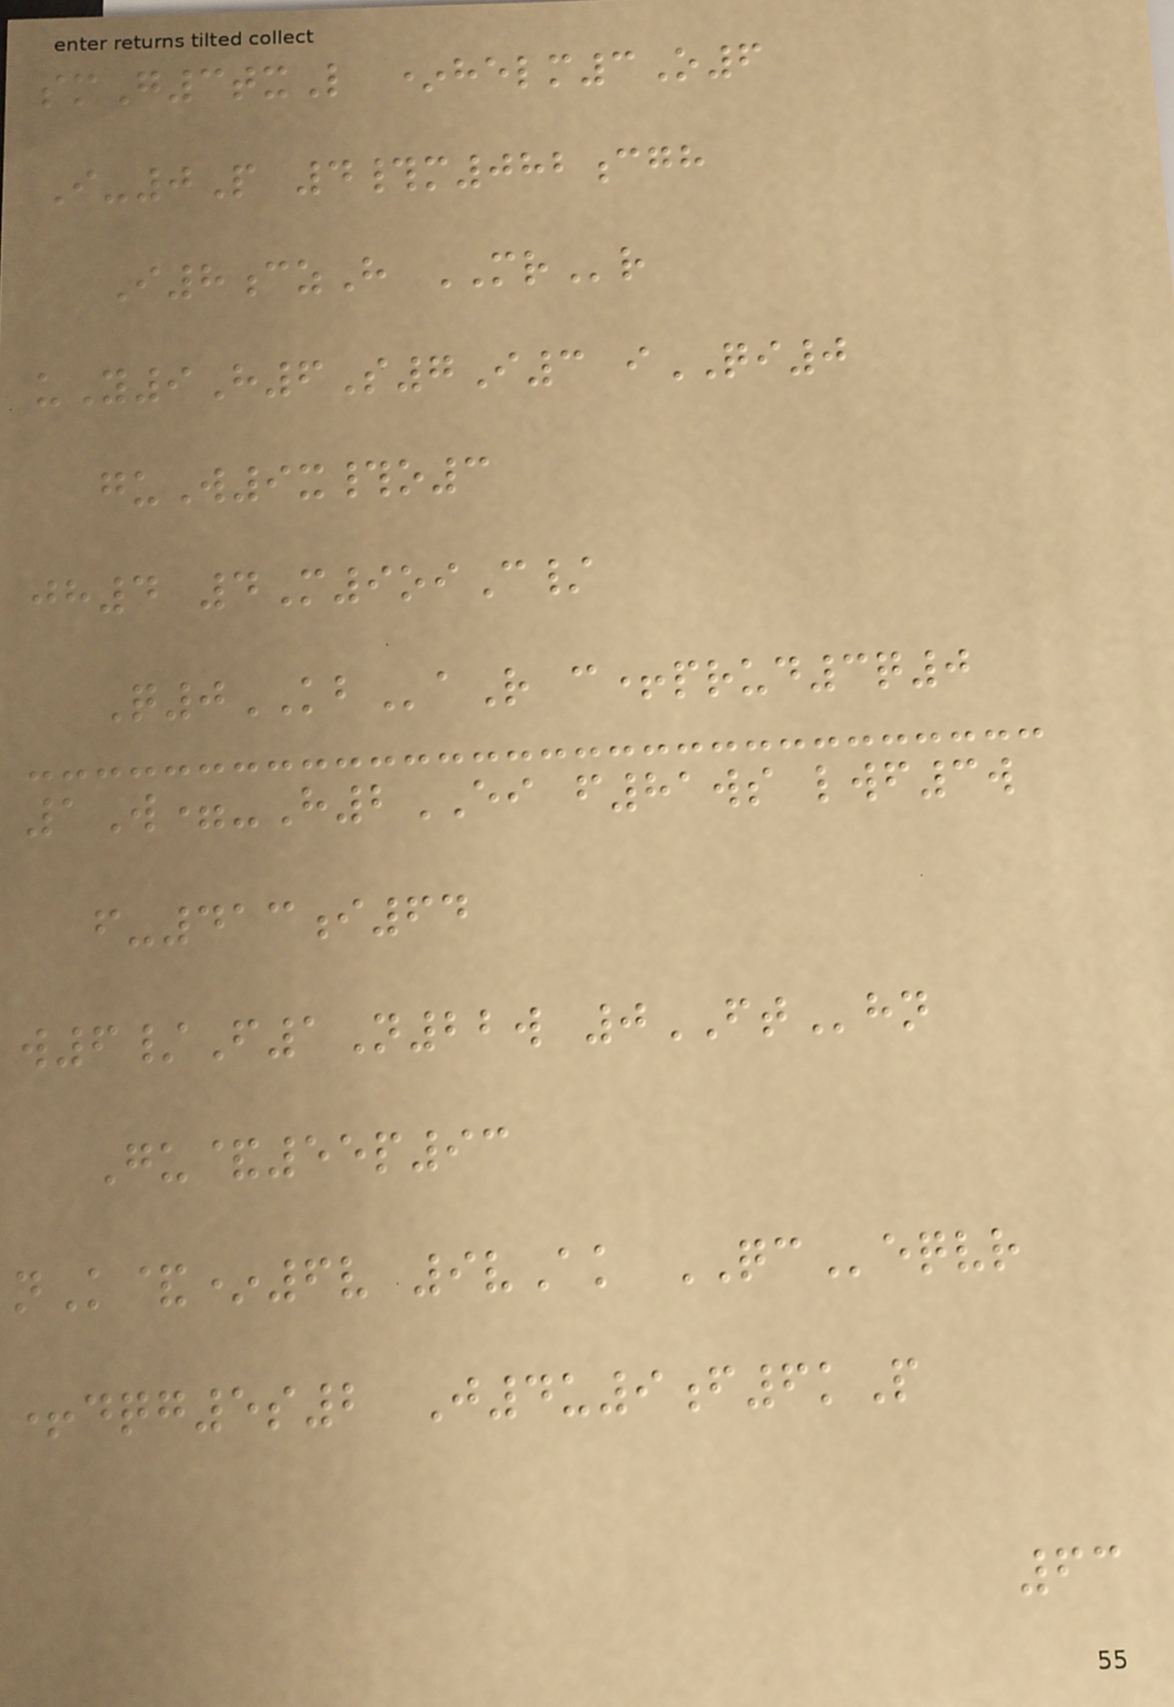smG3txL *helm3O6
I-0P 4#m082cgh
I8czH MRr
uY9H6S7I3 iQI0
guW9x#o3
jh4 4M9oiC/
Q0KBaR c+prud3q0
1W=-H2EI f81ws lwf3w
f-413i64
w6/F1N22w 0FThn
Gu&55p93
nK&*6v 9vAk QCeqvr
+dqg5s2 J4u9f6kP
63
